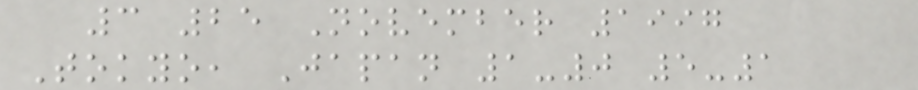3 25 November 1997
Tokyo, Japan 1-0 5-1
